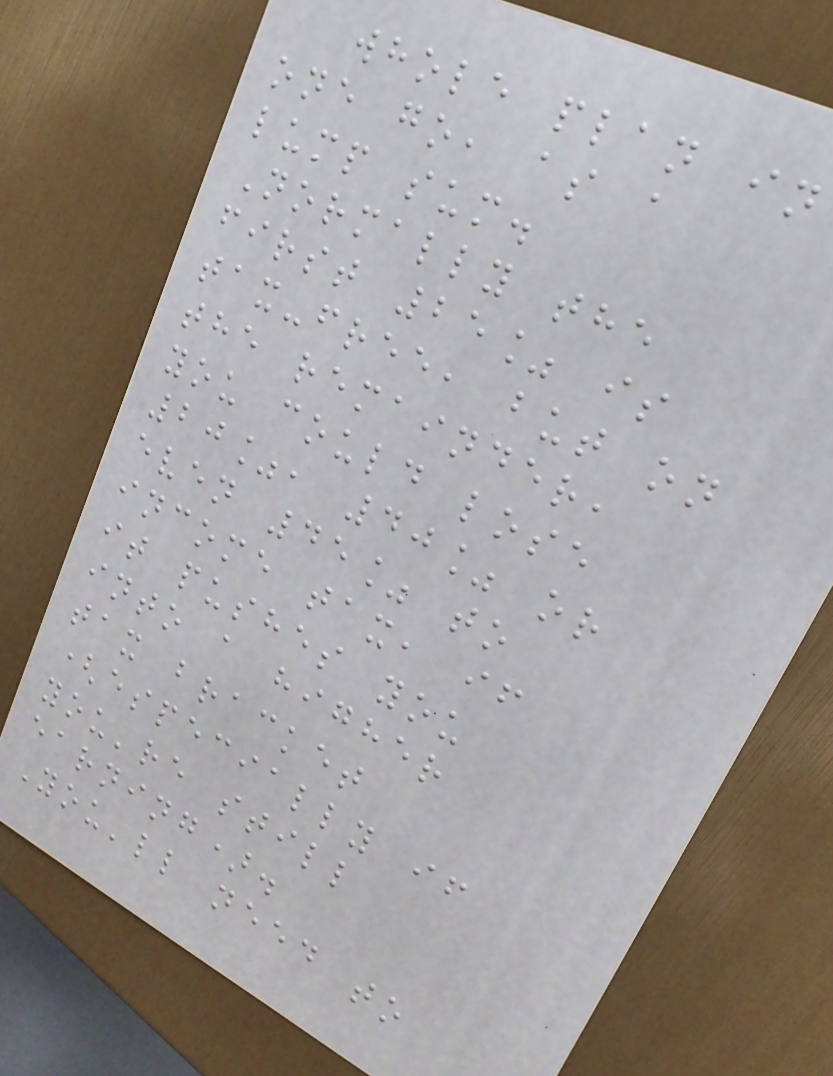whole plan in
one go, as a
lump sum.
Normally the
first 25% is
tax-free, but on
the remainder,
you could lose
20%, 40% or
even 45% to
income tax, if
it pushes you
into a higher
tax bracket
(especially if
you're still
earning).
You'll need to
